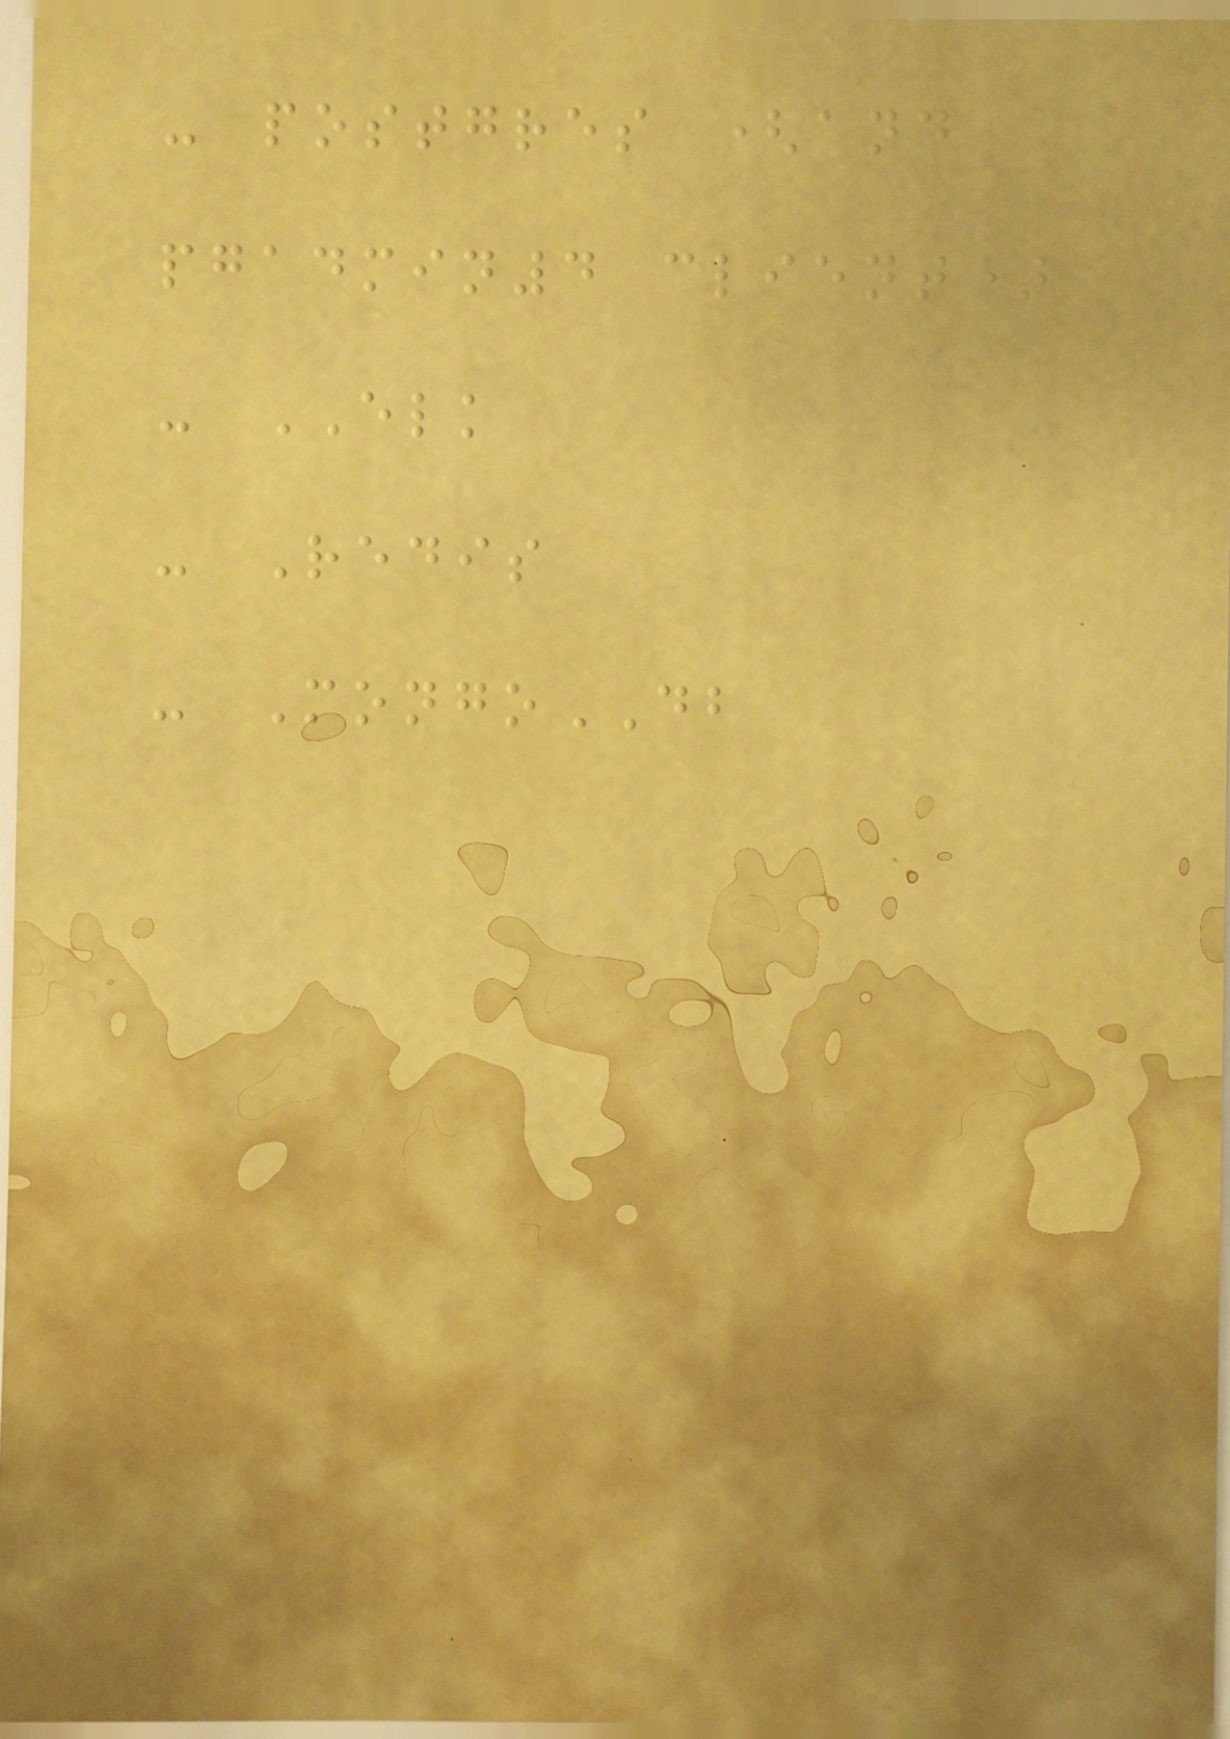- postgres (and
pgadmin4 client)
- ELK
- Redis
- MongoDB
